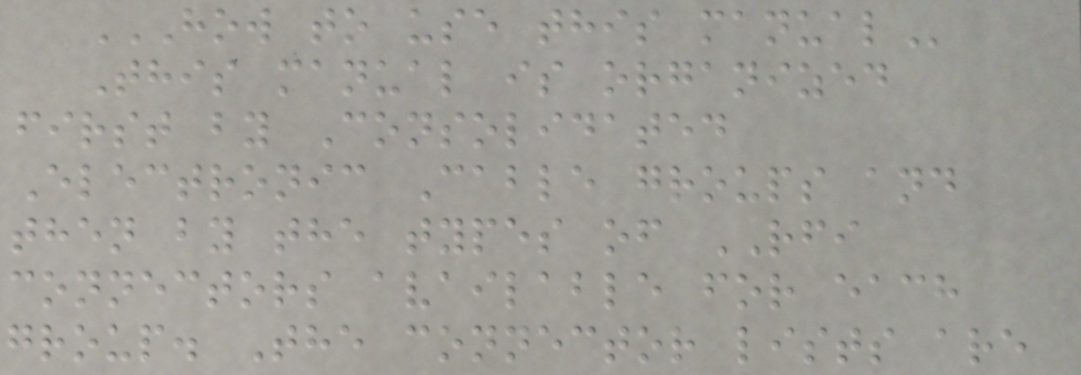HOW TO USE THIS MANUAL
This manual is organized
first by Consolidated
Electronic Cable groups and
then by the types of RFI
connectors available for each
group. The connector lists are
